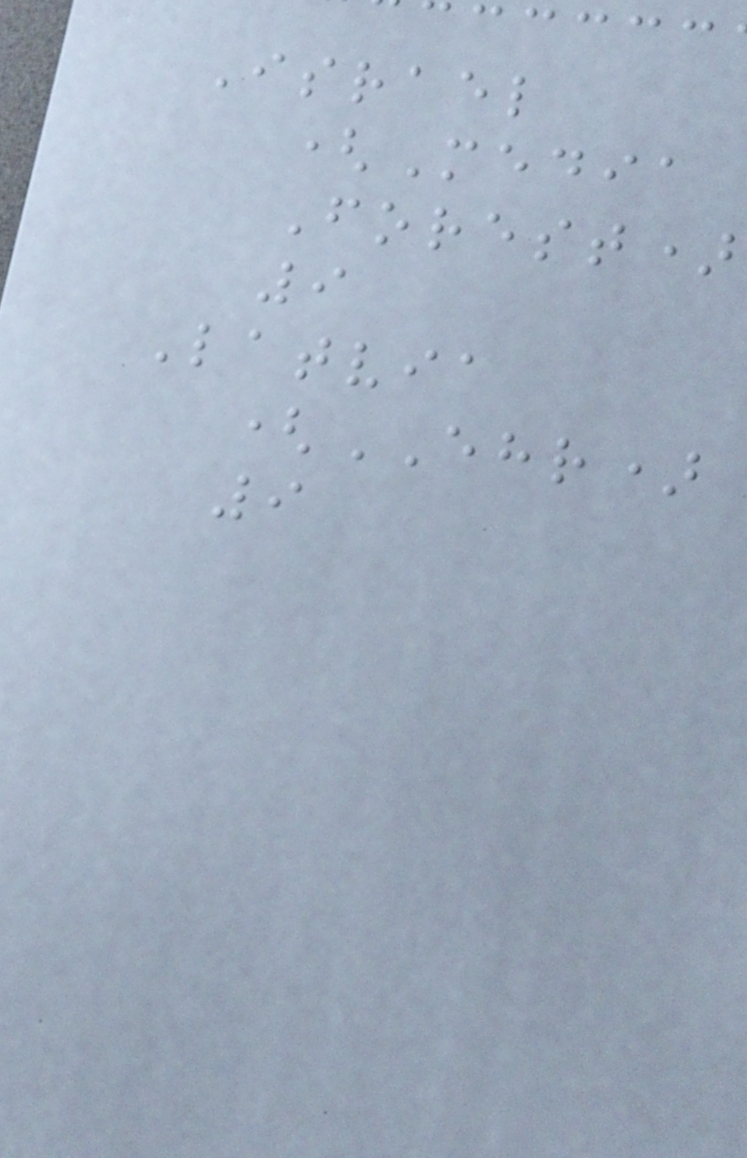Israel
(Media
Forest)
9
Latvia
(EHR)
9
